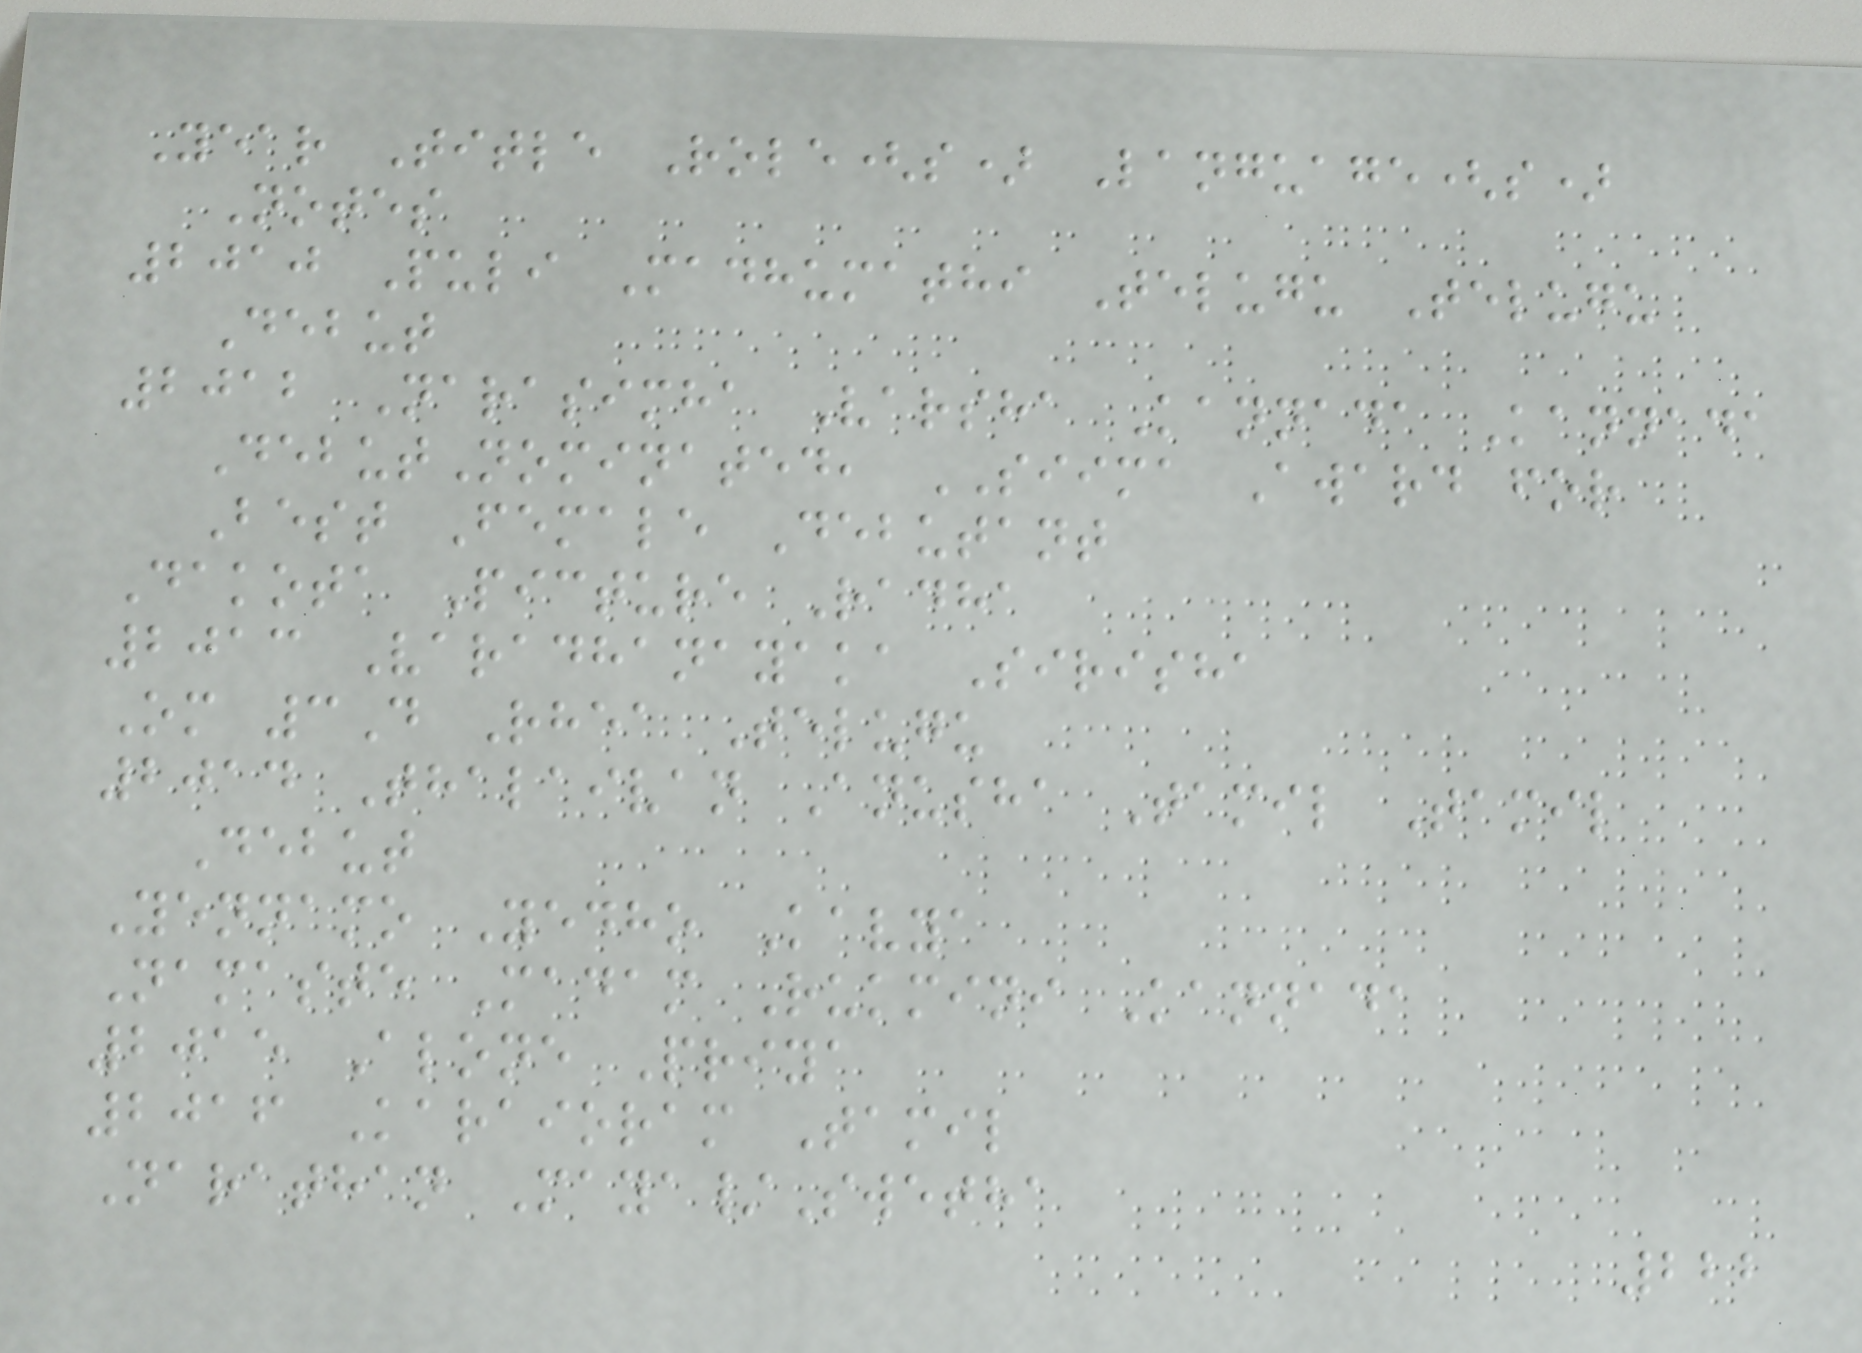Year Title Role(s) Language(s)
Notes
2010 Puli Madhumathi Telugu Telugu
Debut
2012 Narasimha Varsha Kannada Kannada
DebutNominated, SIIMA Award for
Best Female Debutant
Dakota Picture Radha
2013 Varadhanayaka Sirisha
Om 3D Rhea Telugu
2014 Thalaivan Anusha Tamil Tamil
Debut
Yennamo Yedho Kavya
Namaste Madam Rukmini Kannada
2015 Alone Priya
2016 Karaioram Tamil
Narathan Maya/Swetha
222
